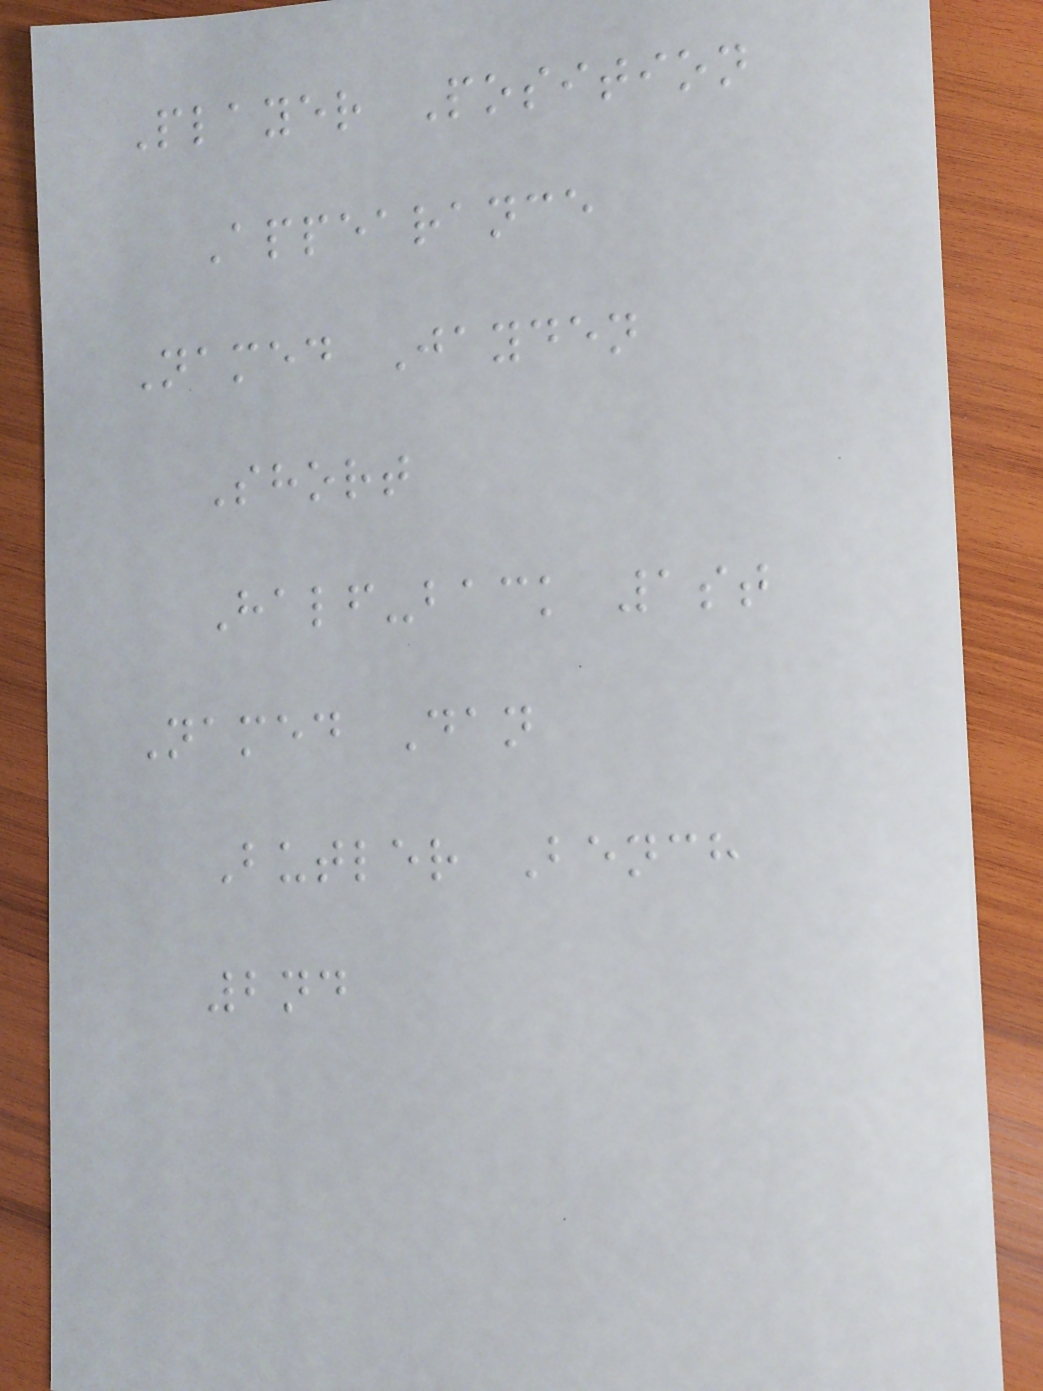Player Position
Appearance
Named Jayden
Short
Half-back 1st
Named Dan
Butler Bench
2nd
